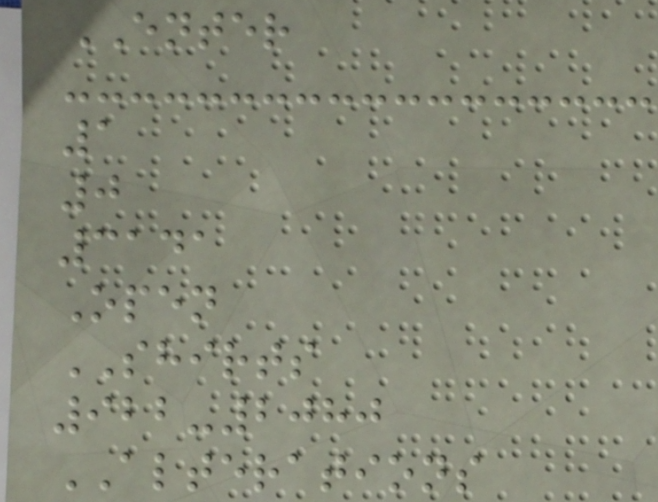ENTER
1
0
3141
Open
SHIRTS
922-2080
ALTERATIONS
